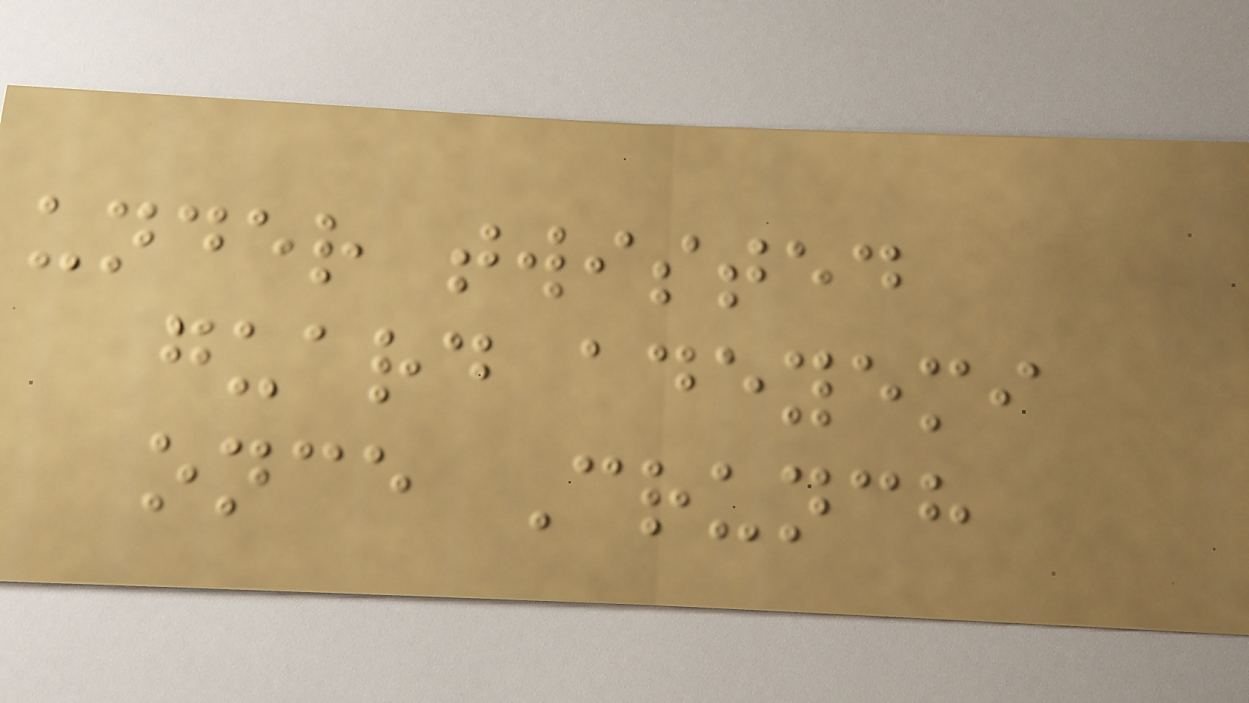under twisted
guard adeyemi
once Crunch
